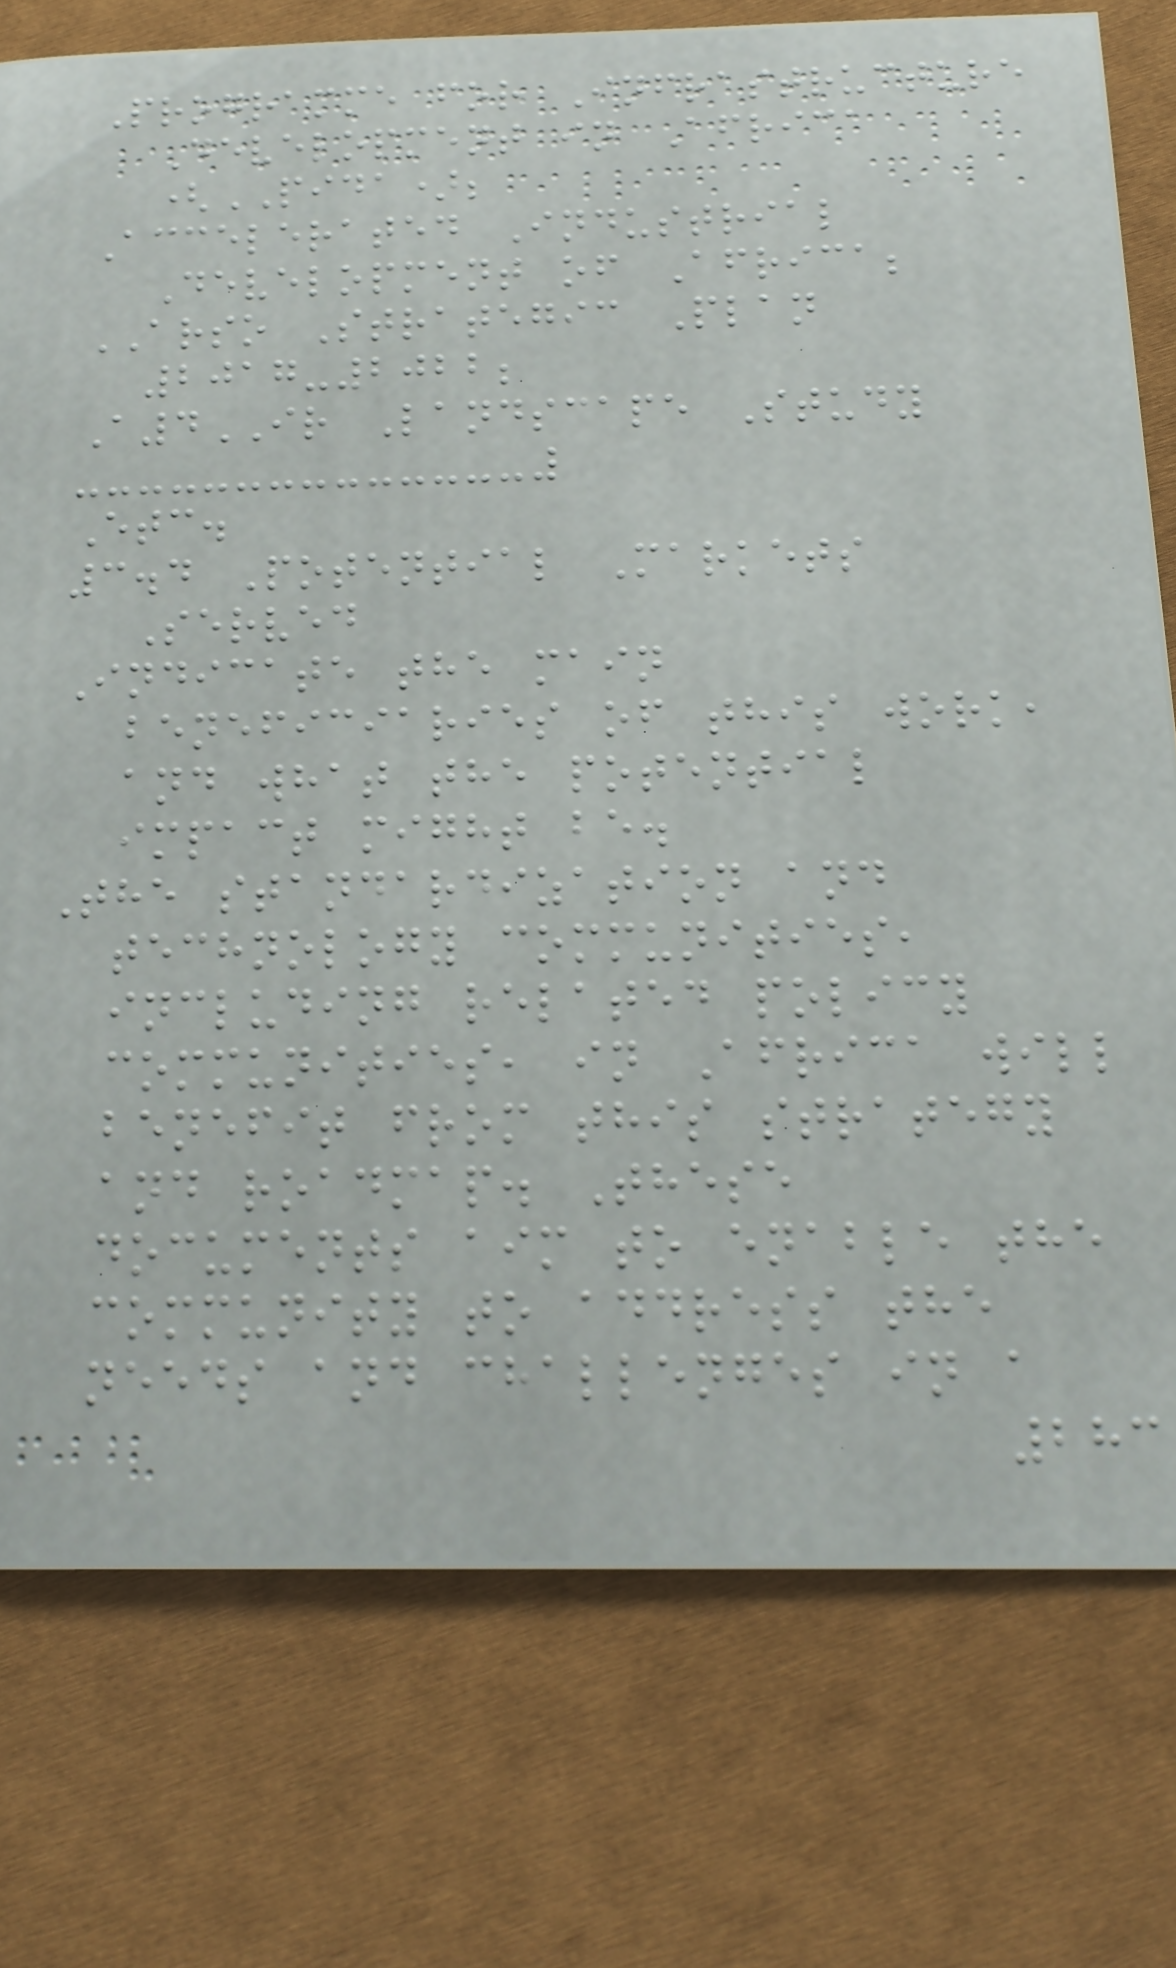Programme for Infrastructure
Development in Africa
(PIDA);
Accelerated Industrial
Development of Africa;
ARSO Strategic Plan
2017-2022;
A4IR Landscape Study
Etc.
3.4 Potential Markets
Served
Indicate the main
beneficiaries of this work,
and what the potential
impact might be.
The standardization and
technology communities,
including related policy
communities, in Africa will
benefit from this strategy
and roadmap. These
documents aim to enable the
community to address the
needs and challenges in a
283
